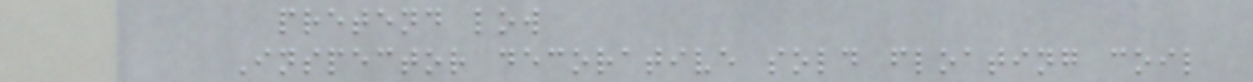pretend low
Inspector decorative sold floating coil
